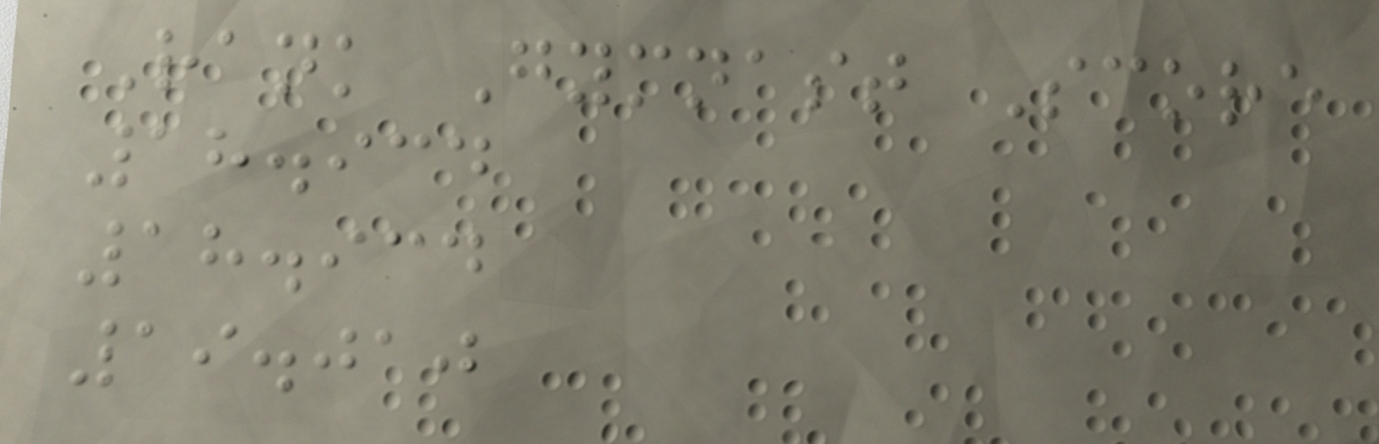Rank Gymnast Score
18.934
18.934
19.010
